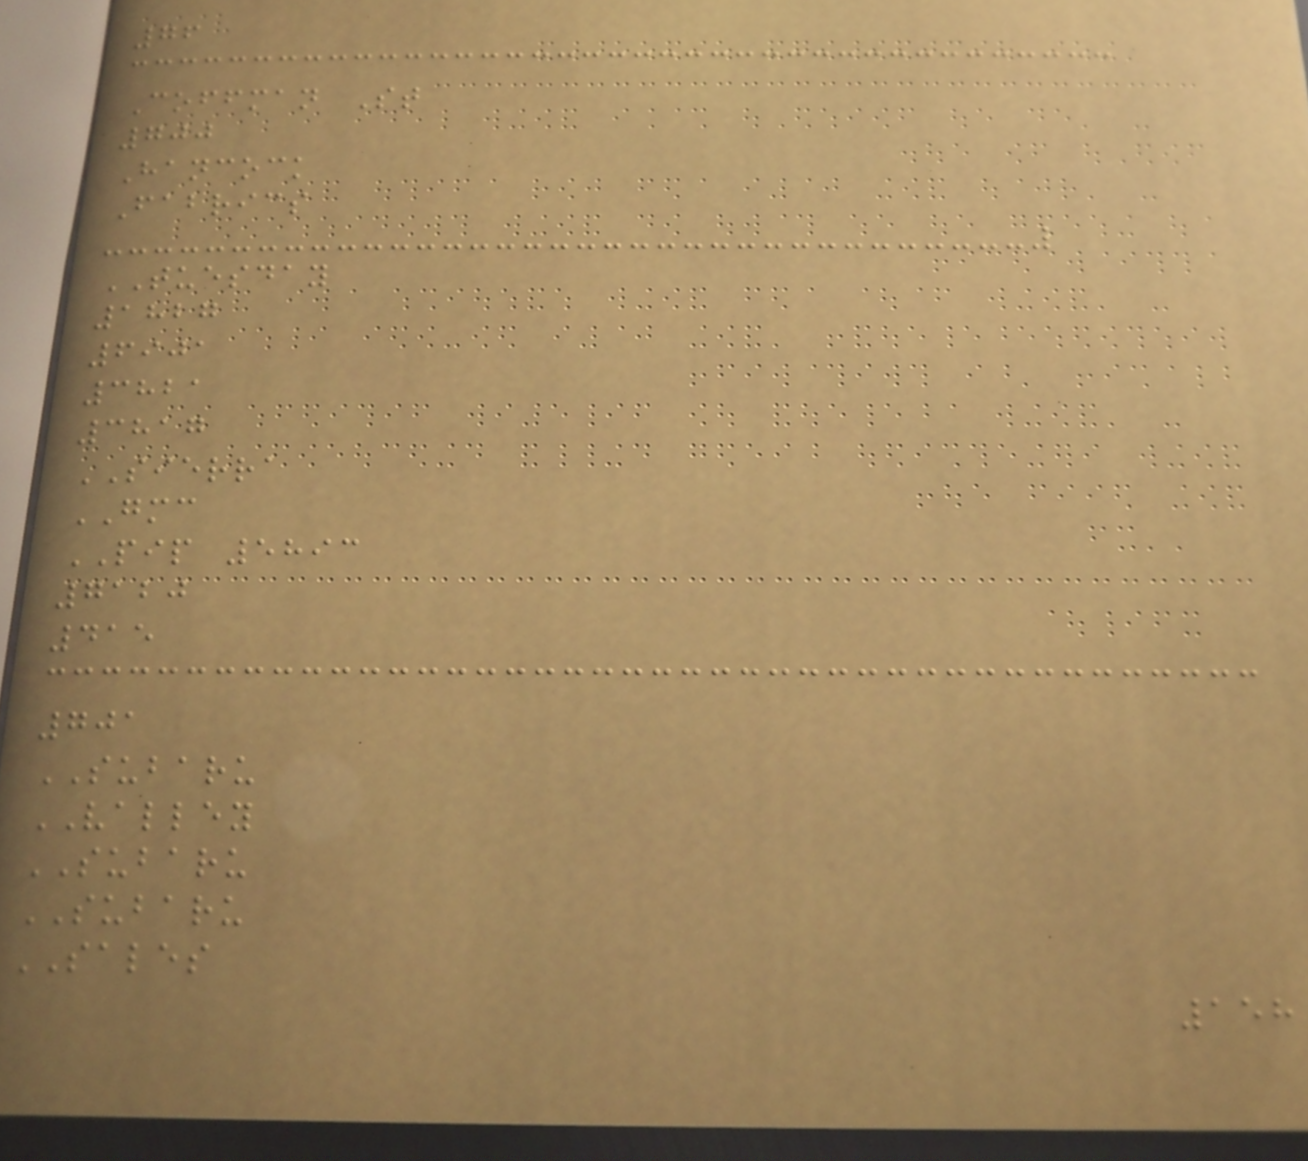76
Coffman St
700
Hancock
Fabrics
TUESDAY
1827
6901
3821
3817
SIERRA
GMC
PIP 5893
7120
415
701
SUBARU
VALLEY
SUBARU
SUBARU
SALES
158
